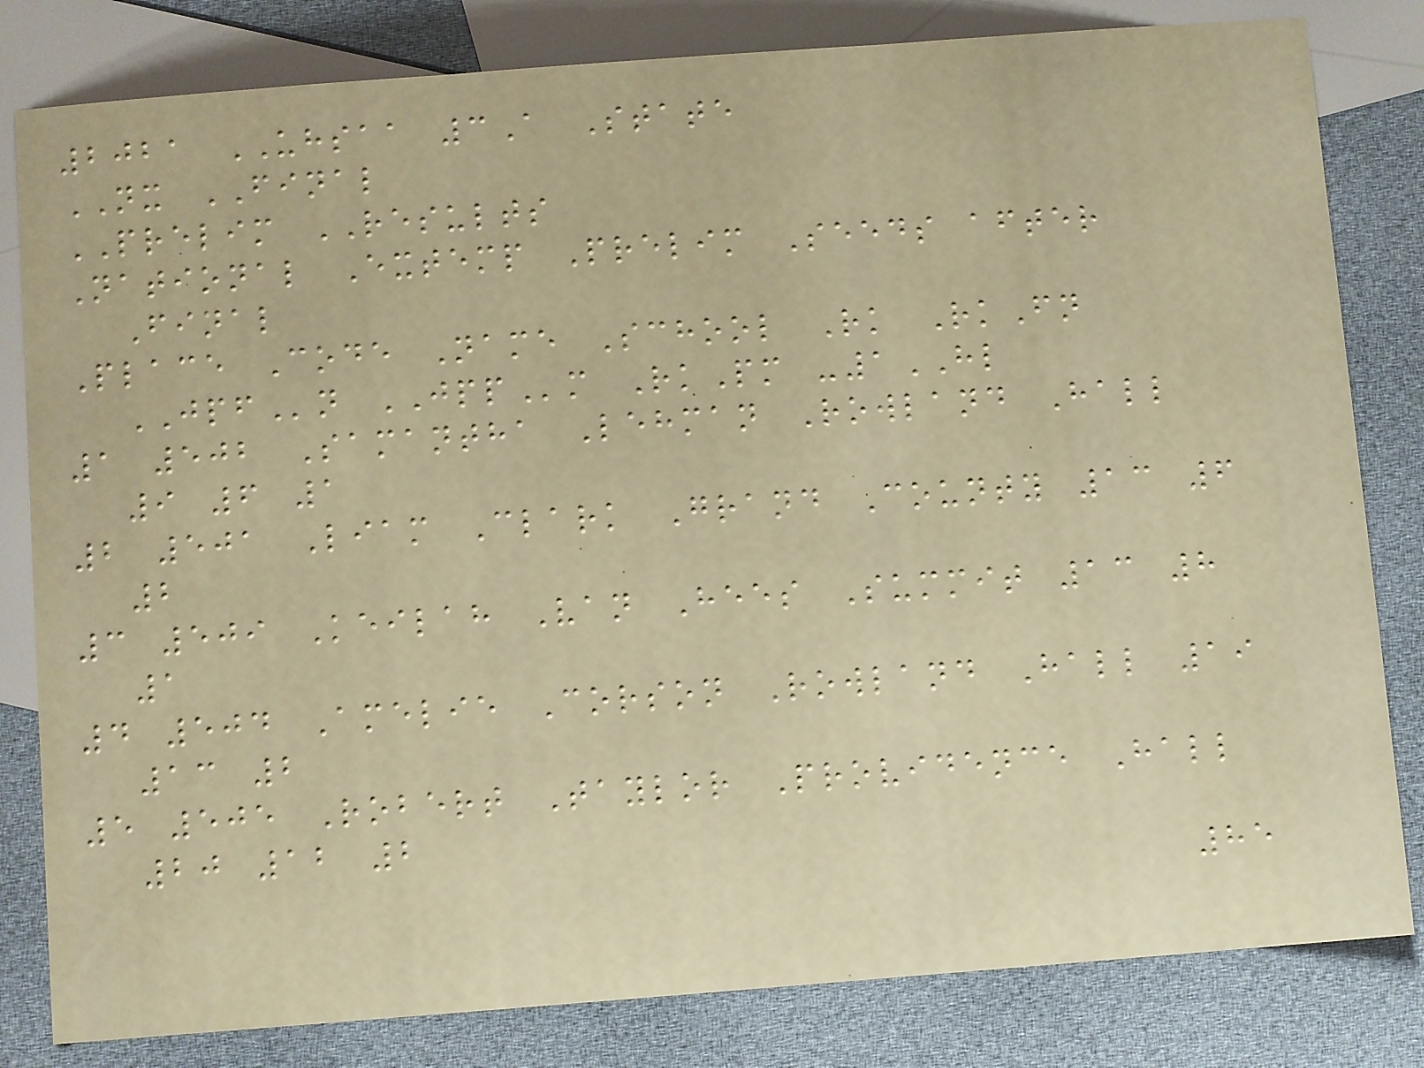2021 UHSAA 3A State
NX FINAL
PRELIM RESULTS
National Extemp Prelim Seeds after
Final
Place Code Name School Rk RkFn
JPFn JPPm RkPm -1HL
1 502 Samantha Lehman Rowland Hall
9 6 1
2 501 Liam Clark Grand County 13 6
2
3 509 Keilah Van Hees Summit 13 8
1
4 504 Amelie Corson Rowland Hall 19
13 2
5 505 Robert Taylor Providence Hall
20 12 2
85
